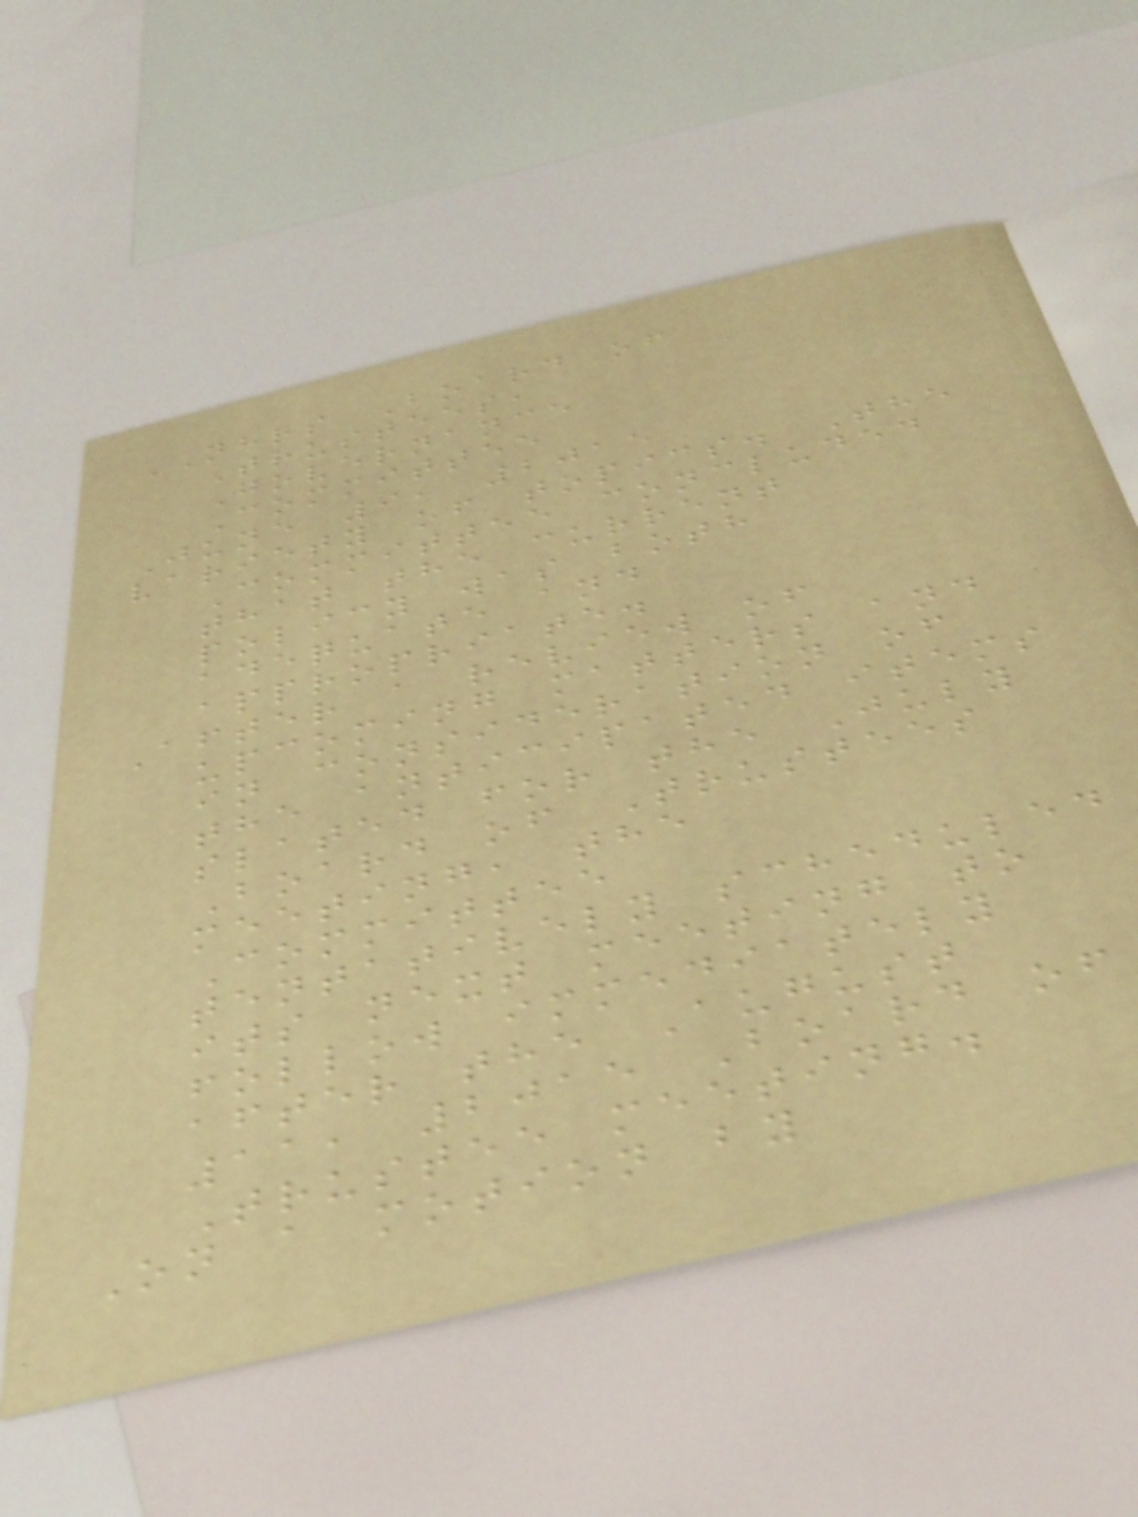NHRS Board of
Trustees,
Governance
Committee
June 9, 2015
variety of topics. The
Committee concluded
that the current
policy was both
adequate and
appropriate.
After a review of
upcoming matters and
in consideration of
the anticipated items
slated for the July
Board of Trustees
meeting, the
Committee
tentatively scheduled
its next meeting to
follow immediately
after the August
11, 2015 Board of
Trustee meeting.
On a motion by
